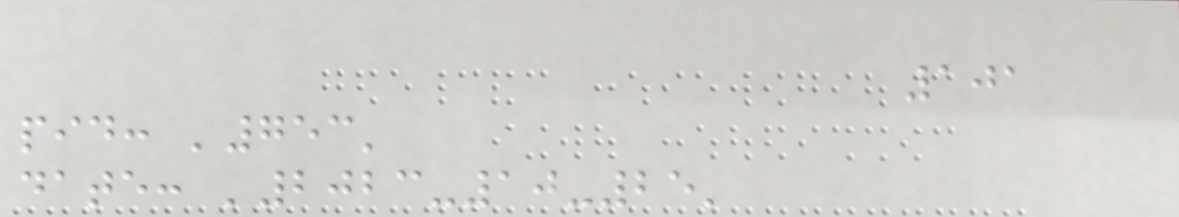101
pid: '753'
date: '2023-10-25'
